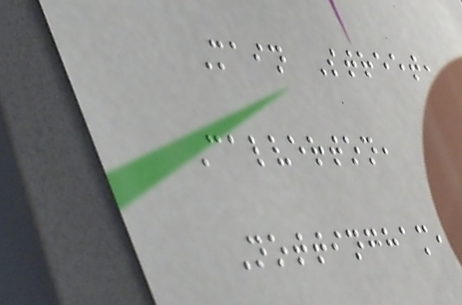Main Street,
Calverton,
Nottingham,
